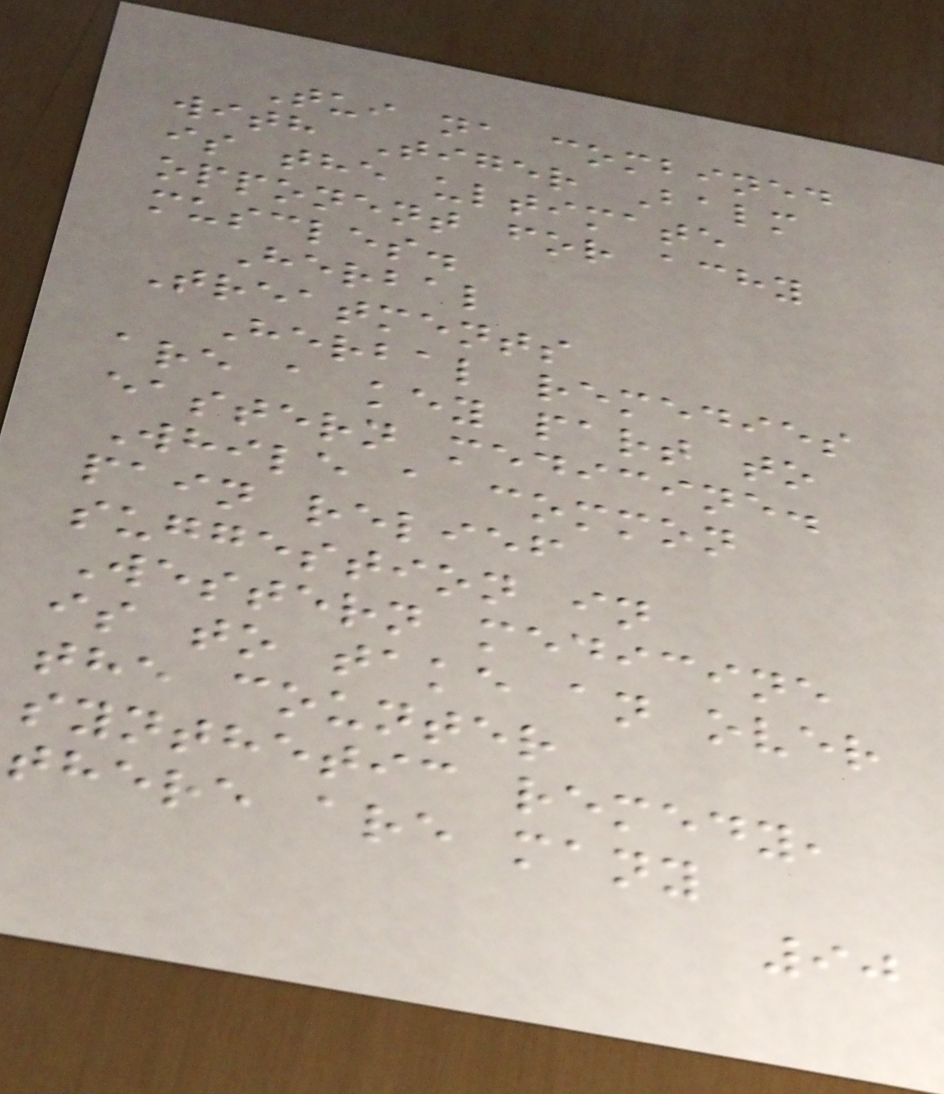Tui na combined
with Tiger Balm
is the ultimate
opponent for achy
muscles.
Herbal
Treatments
Herbal remedies
are a key part to
eastern medicine.
While a common
pain relief
suggestion in
Western medicine
is to take an over
the counter
synthetic remedy,
there are many
90
